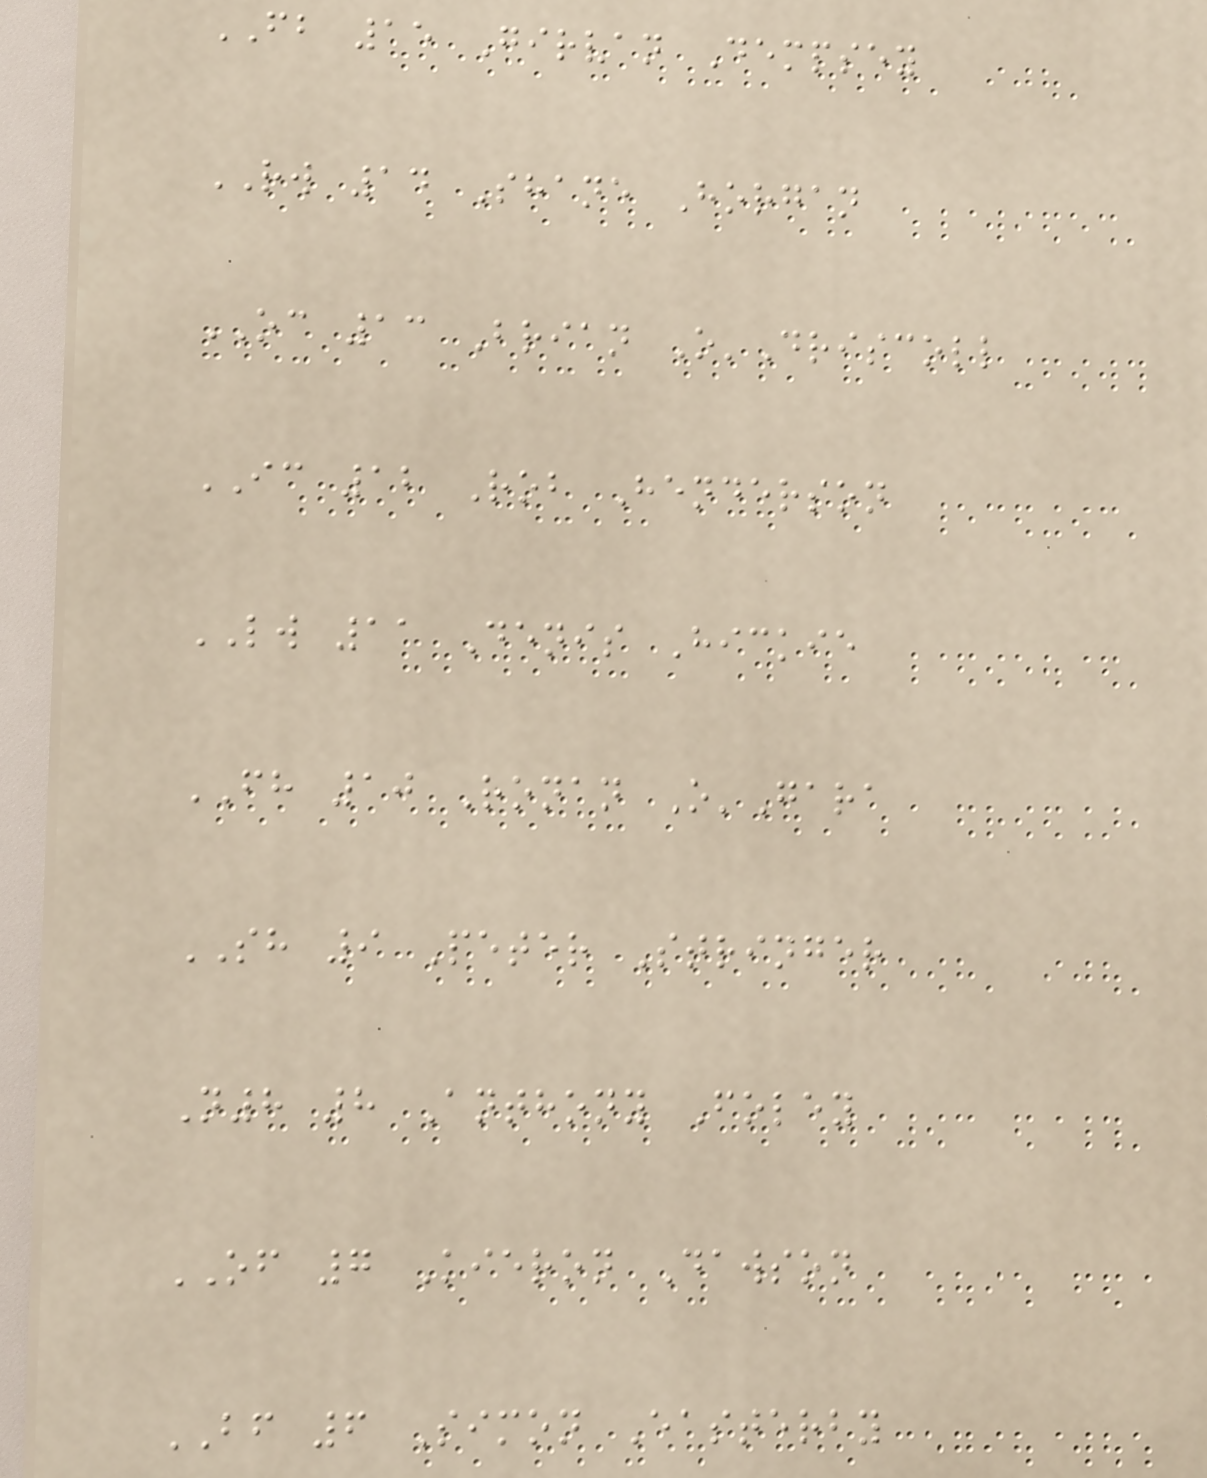FB 15 Girvan Dempsey
RW 14 Shane Horgan
OC 13 Brian O'Driscoll
IC 12 Rob Henderson
LW 11 Denis Hickie
FH 10 Ronan O'Gara
SH 9 Peter Stringer
N8 8 Anthony Foley
OF 7 Kieron Dawson
BF 6 Simon Easterby
